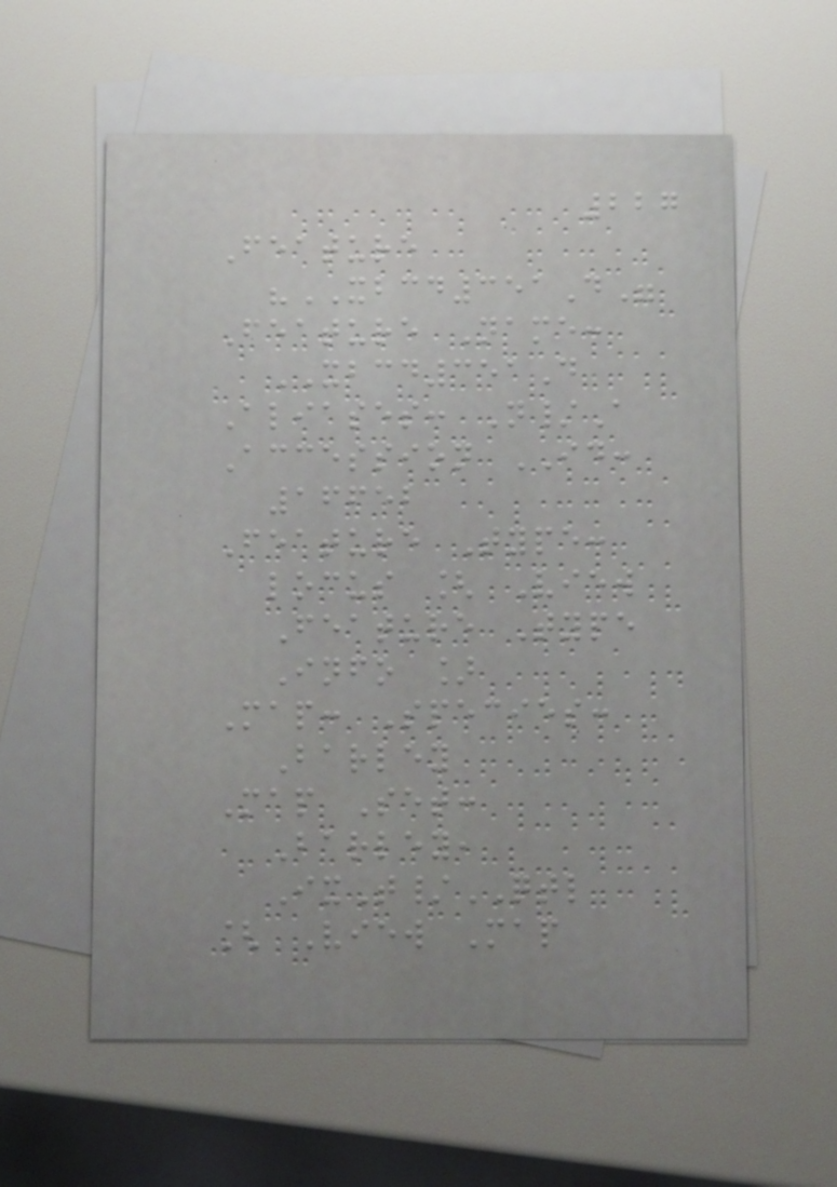227
Feature
"XBCD351D"
Feature Name:
XBCD351D
Aliases: N/A
Accession ID:
16652
Feature Type:
locus [ View
Feature Type
Info ]
Map: Species:
Barley
Map Set:
Barley,
IxT/QTL
[ View Map
